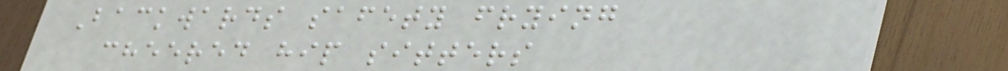Backwards safety frying
cheered hip sitters
